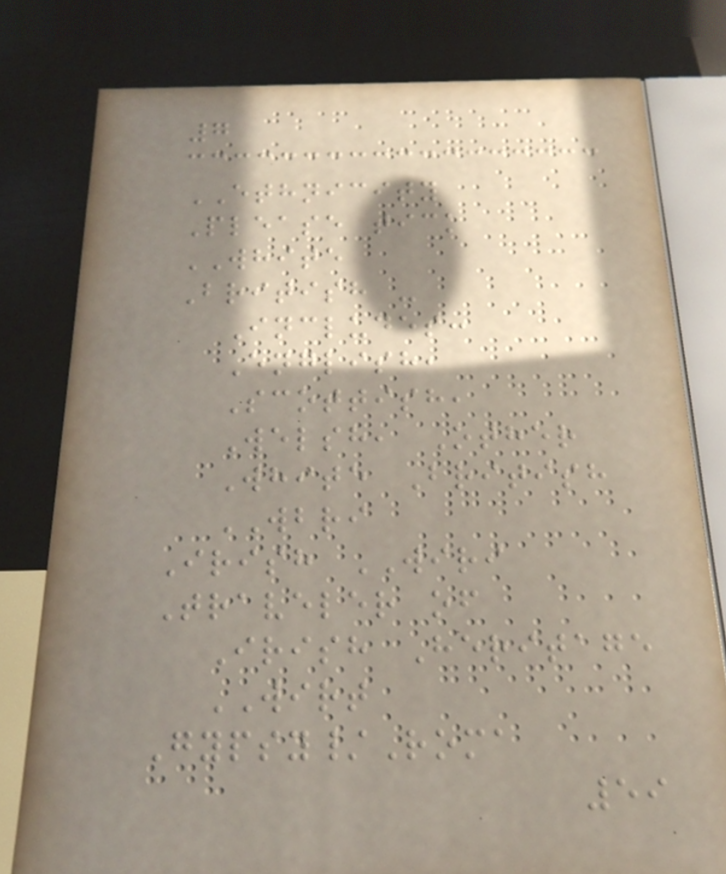7
ETHNICITY
Please tick
WHITE
British -
Includes:
English,
Scottish,
Welsh, Other
White British
WBRI
Irish WIRI
Traveler of
Irish Heritage
WIRT
Gypsy/Roma
59
